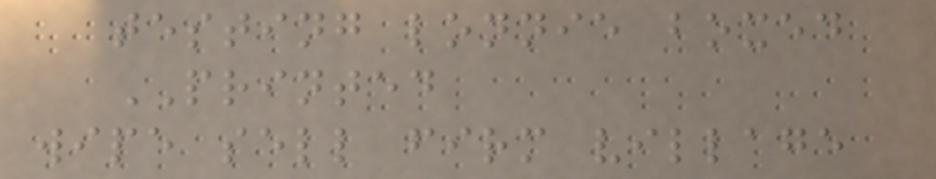testing lonnie boxed
PRINTED
wipe sell firm village
